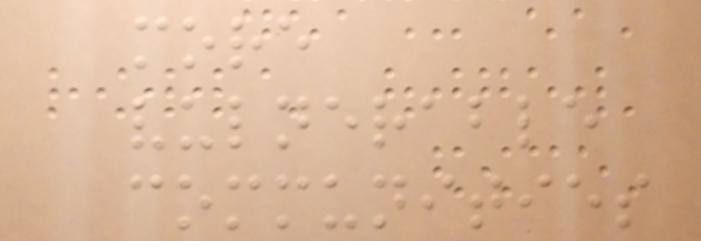more
vulnerable
communities
